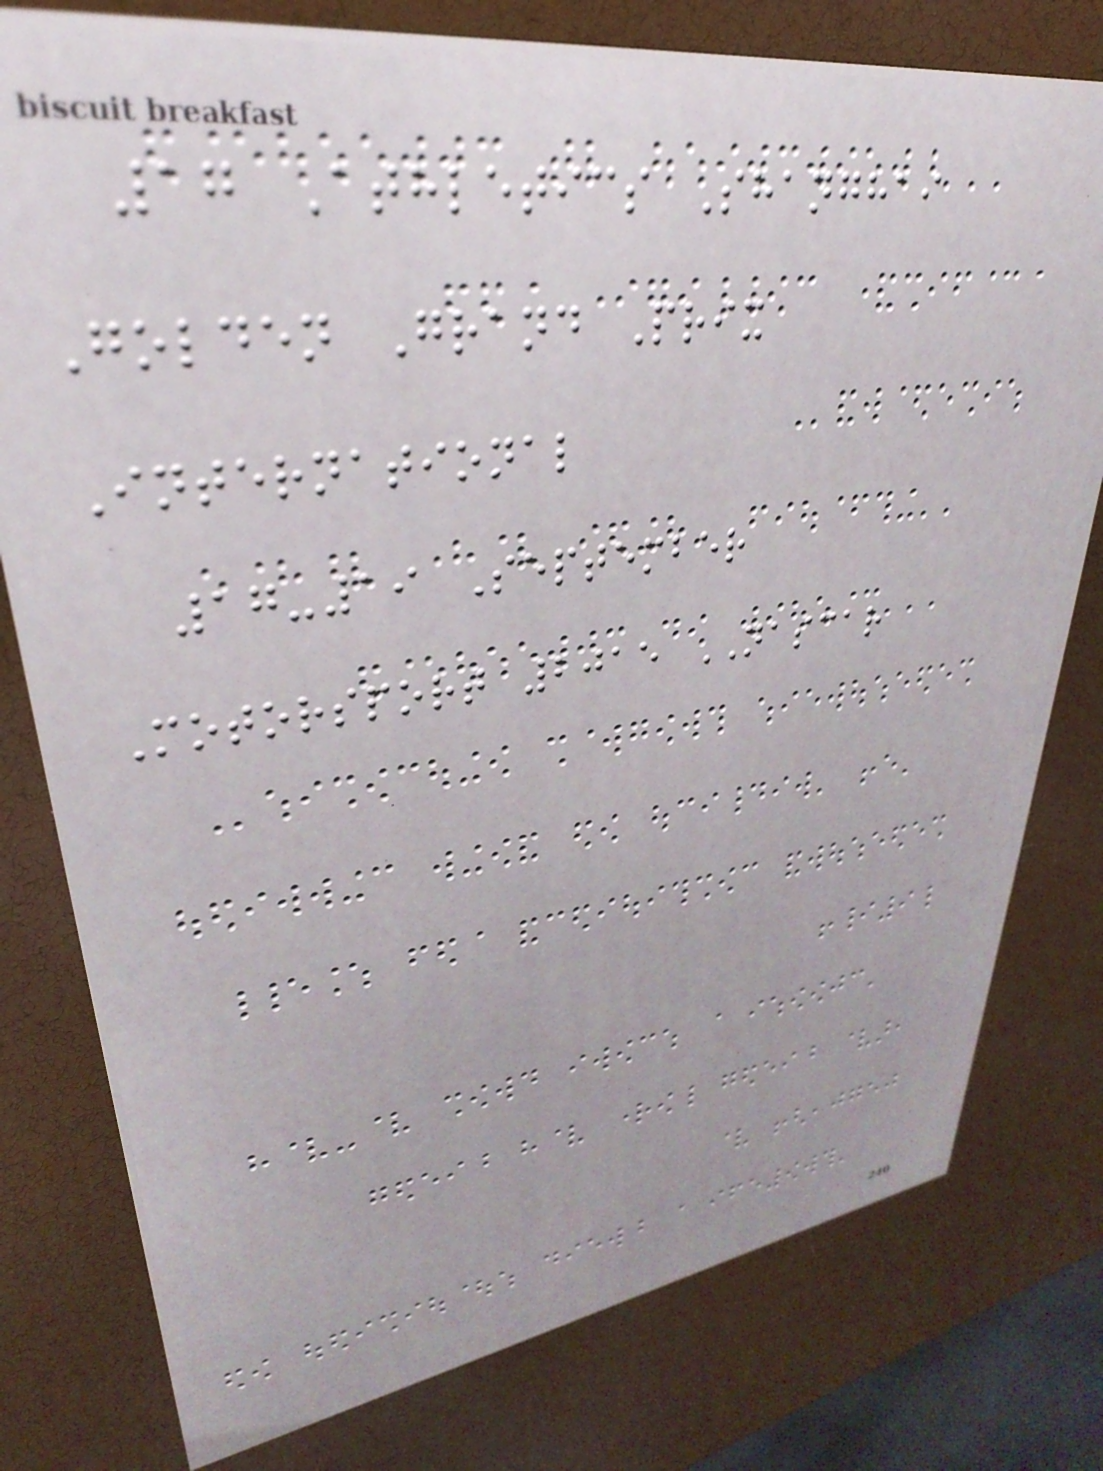17 Athletics Shanghai
Golden Grand Prix
International
17-19 September
Motorsport 2015 NASCAR
